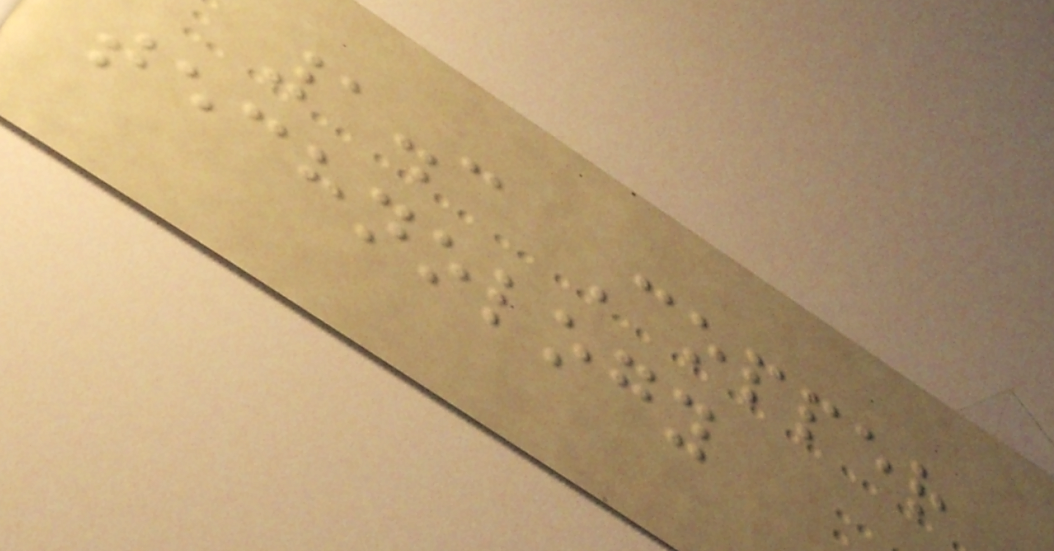1.3 Copper
technology
